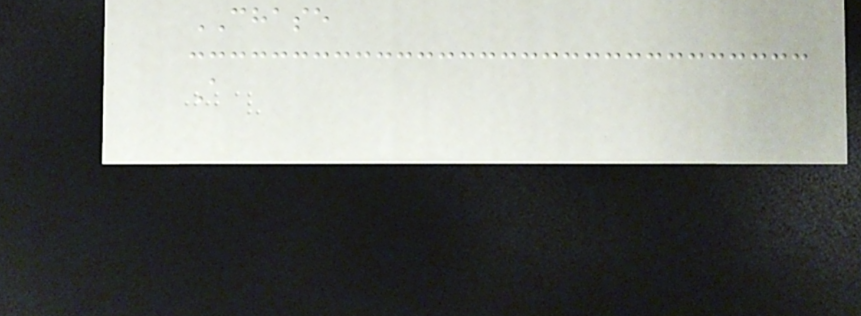CHASE
A
